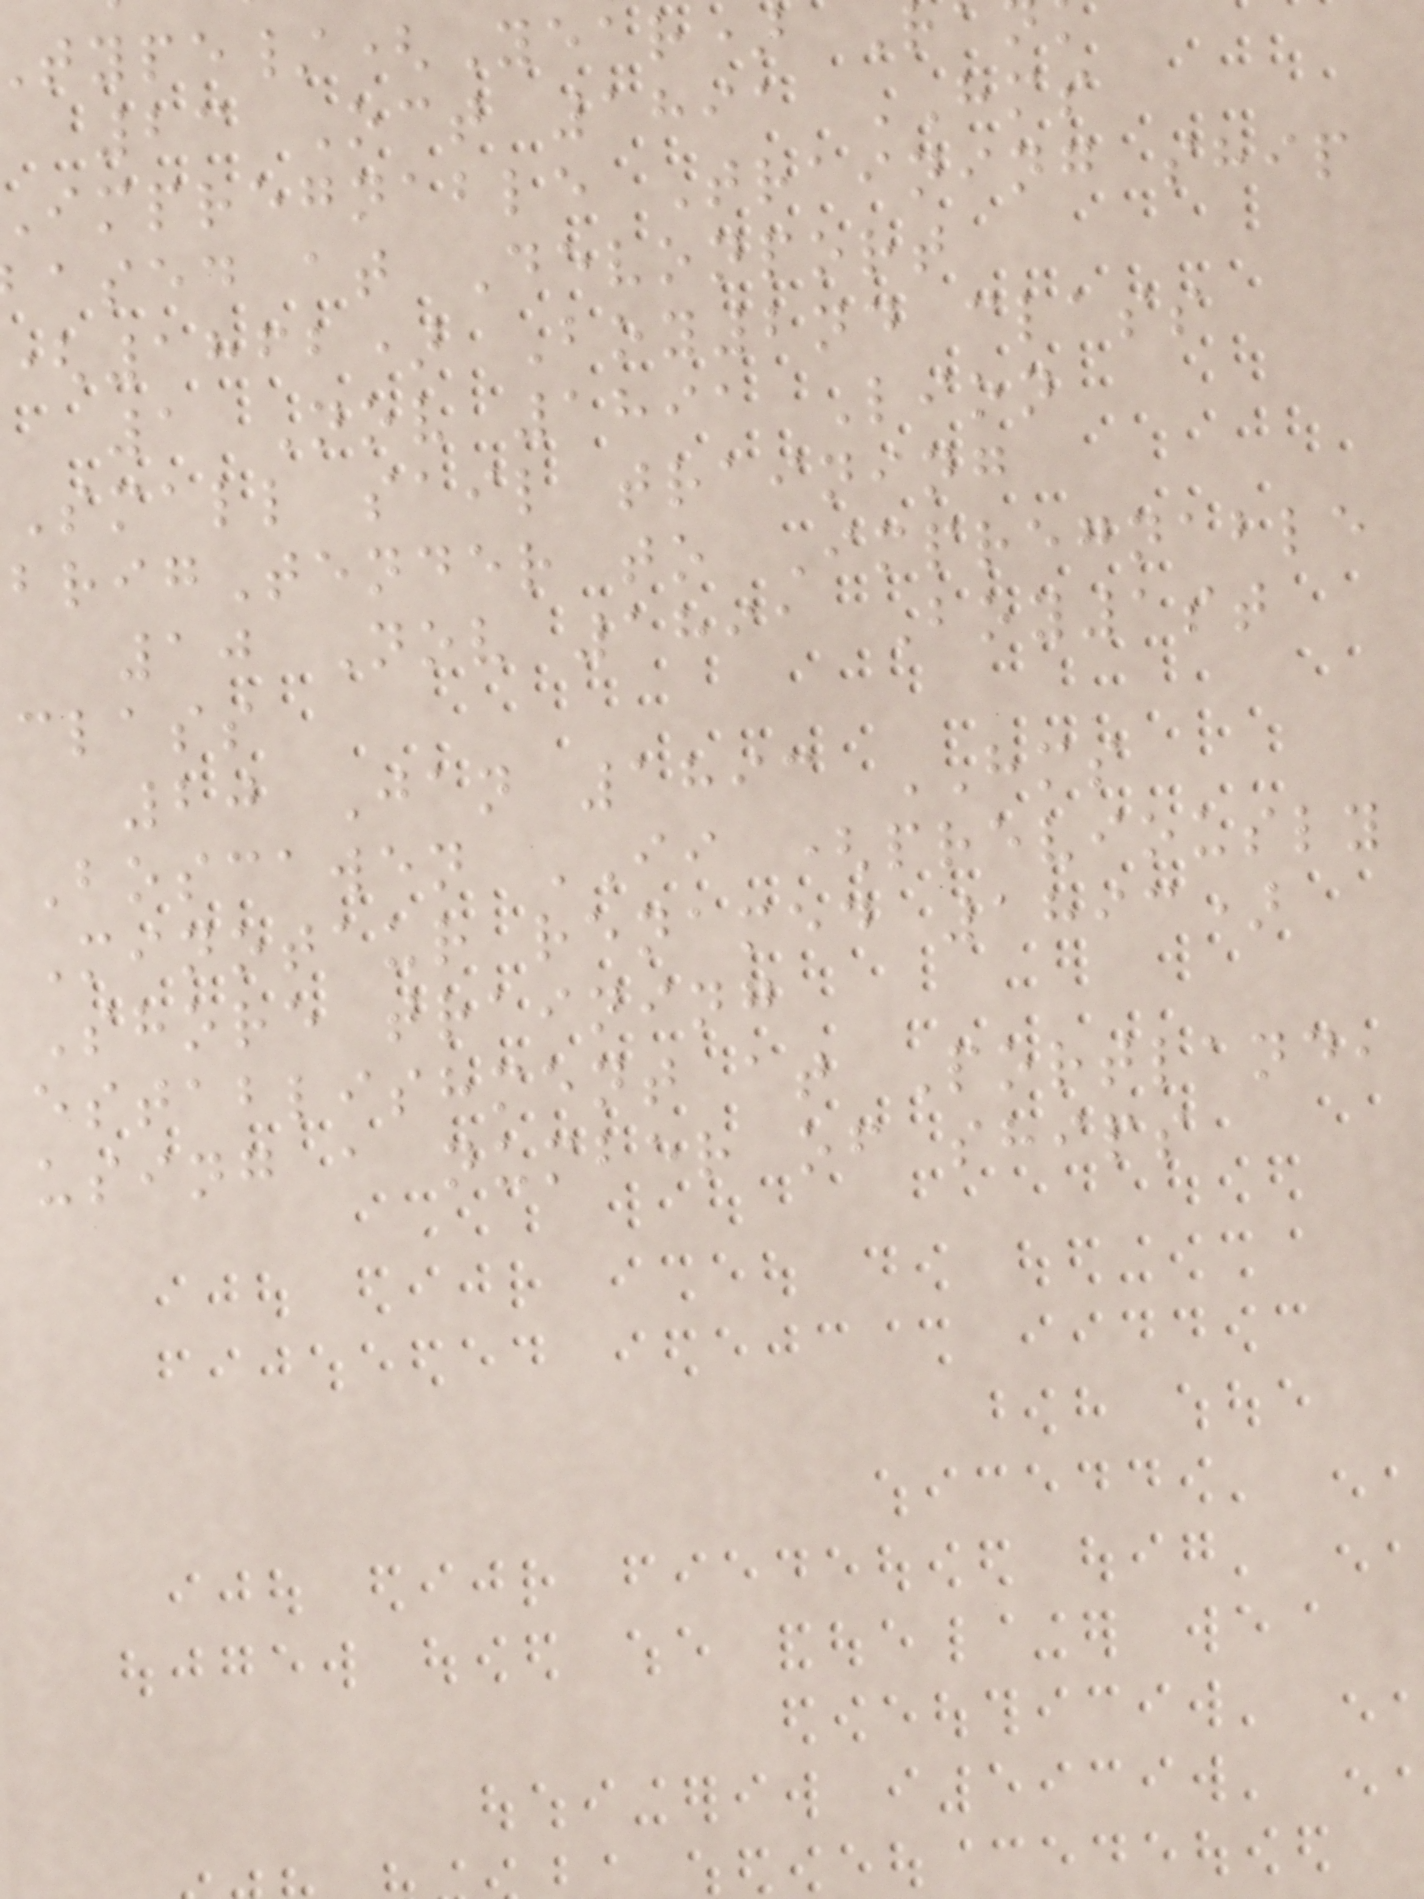ype/(Year) R
23 Oct 1891 HMS
impregnable Training ship
ased at Devonport
(1862) Boy2nd class
1 Nov 1891 Lion
Small sail training
brigTender to Impregnable
10 Nov 1891 Boy1st
class
20 Jan 1893 HMS
Boscawen II (previously
Minotaur renamed 1893)
Shore training
establishment at Portland,
using a number of ships
